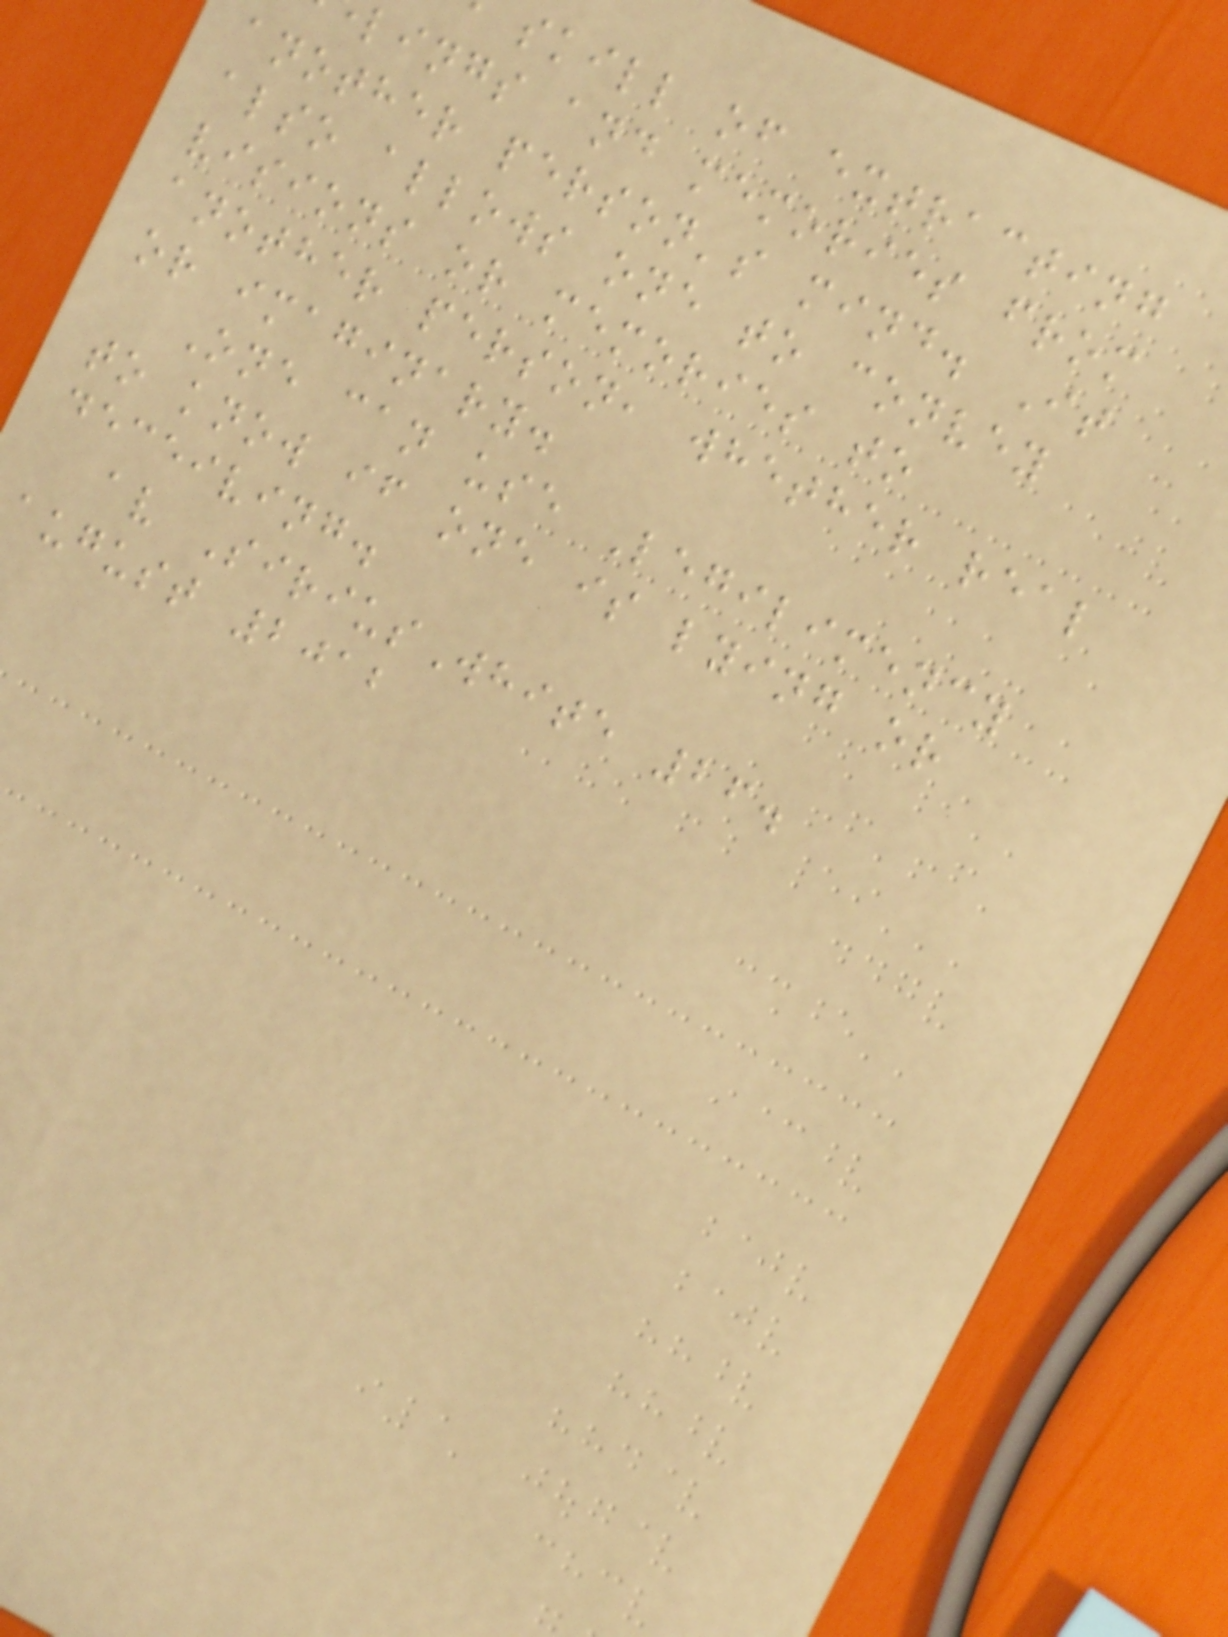skill of extracting
lings and memories from
another person's mind. It
also allows one to convey
visions or memories to
another person, whether real
or imaginary.
One can use Legilimency
to know if one is lying or
deceiving.
av SiriusWhite 26.
august 2012
